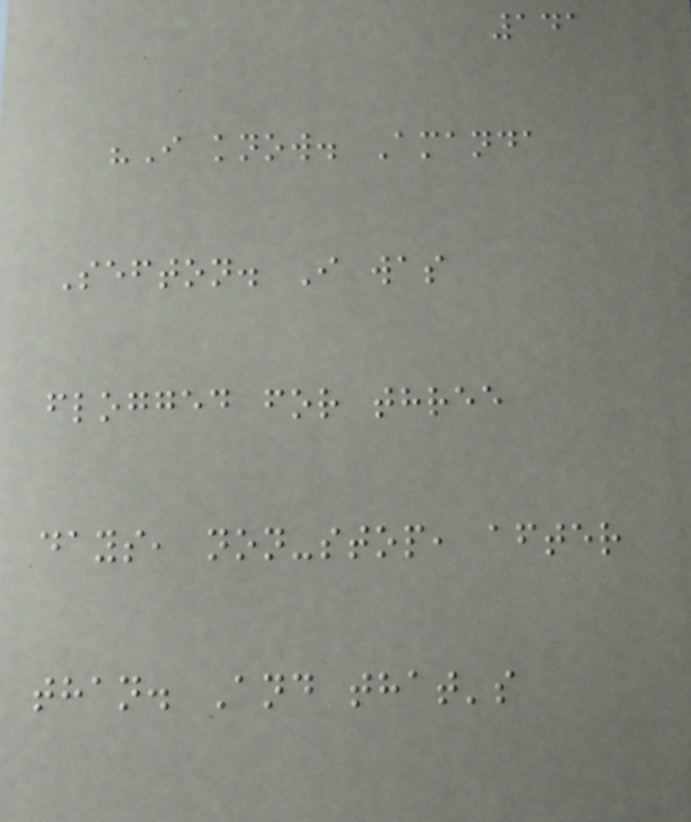141
"I know. Amanda
Sefton. I was
flogged for three
days, non-stop, after
than. And that's
